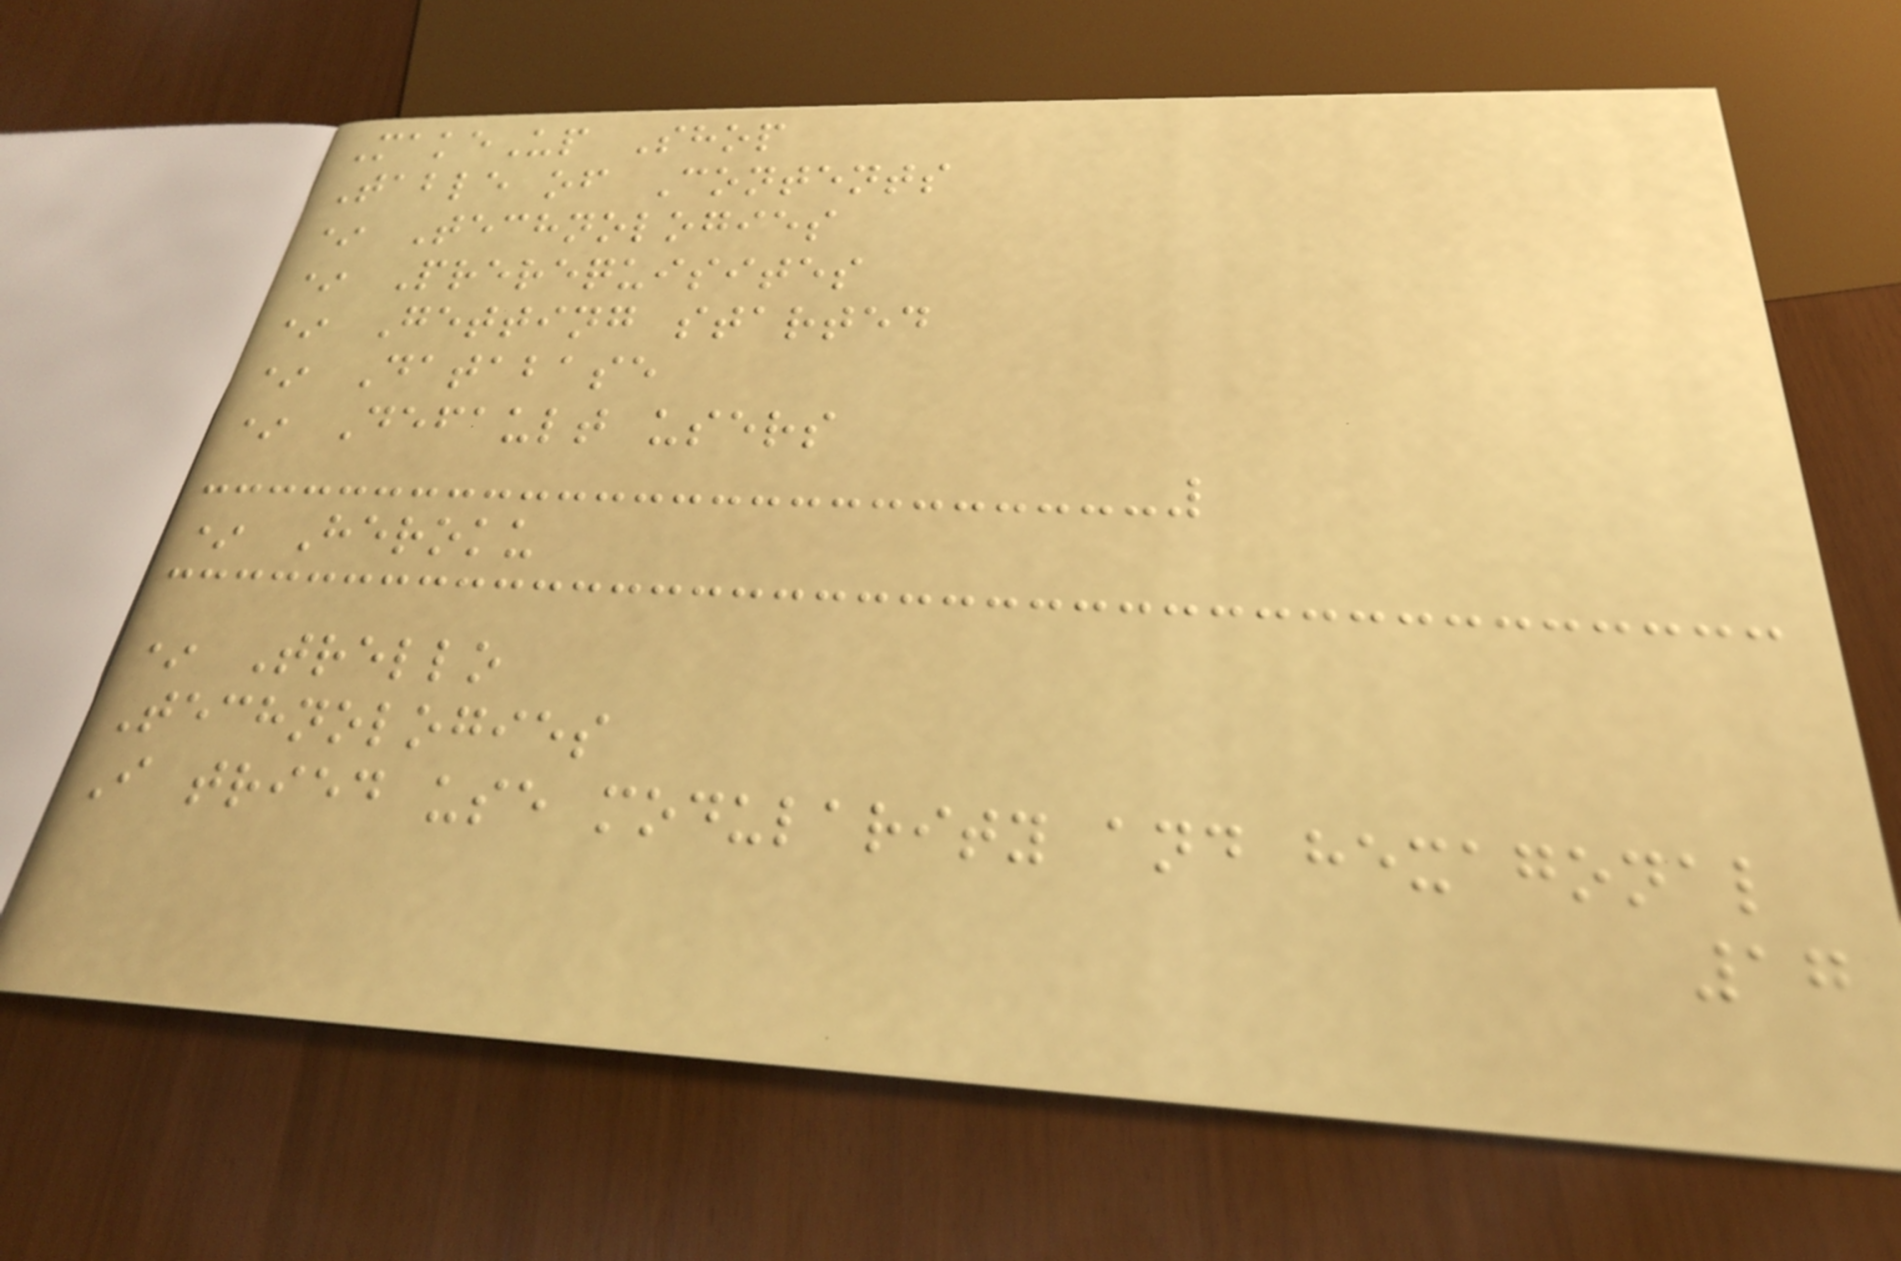MakeUp Shop
Table of Contents
* Technologies
* Prerequisites
* Getting started
* Database
* Default users
* Heroku
* Trello
Technologies
I tried use modularity and hexagonal
17
